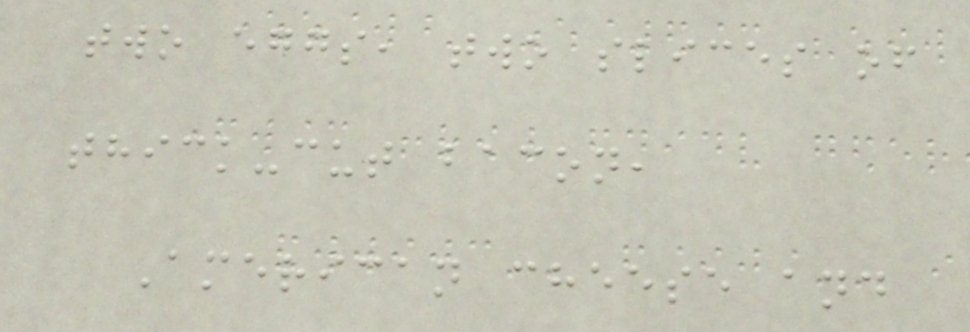two eggs, two slices of
thick-cut bacon,
American cheese and
